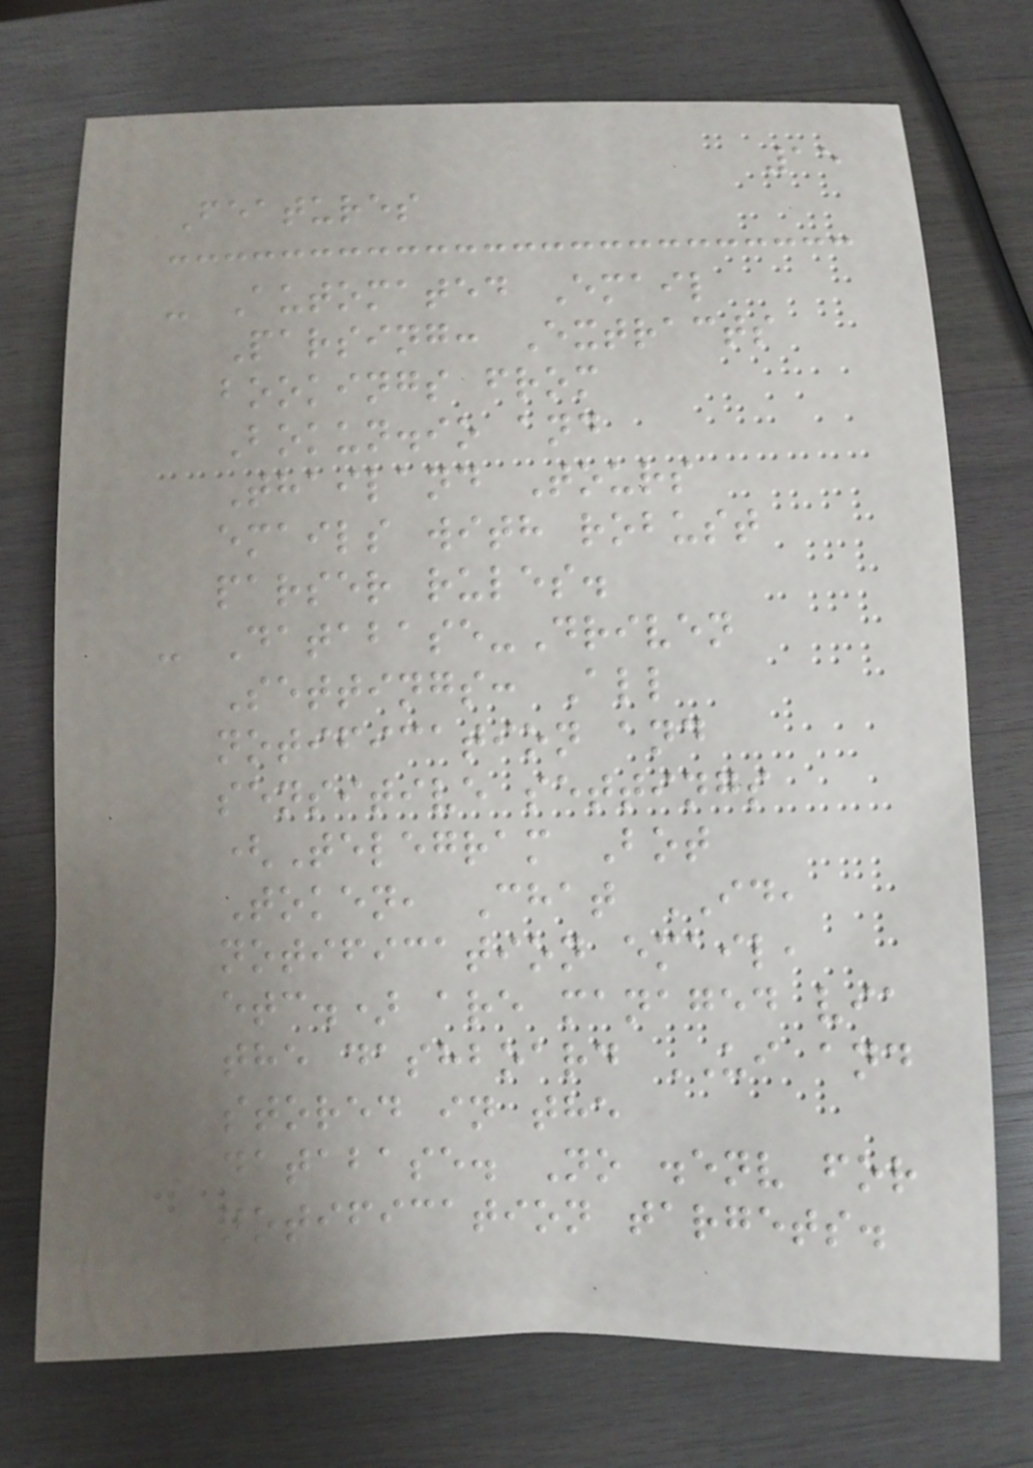15
Features
- Automated Email
Parsing: Extracts
bookings from
Bokun.io and
Thailand Tours
emails with robust
parser rules.
- Database-Driven
Settings: All
notification and
sensitive settings
(Telegram Bot
Token, Chat ID,
notification email,
etc.) are managed via
the dashboard UI and
stored in the
database. No .env for
notification targets.
